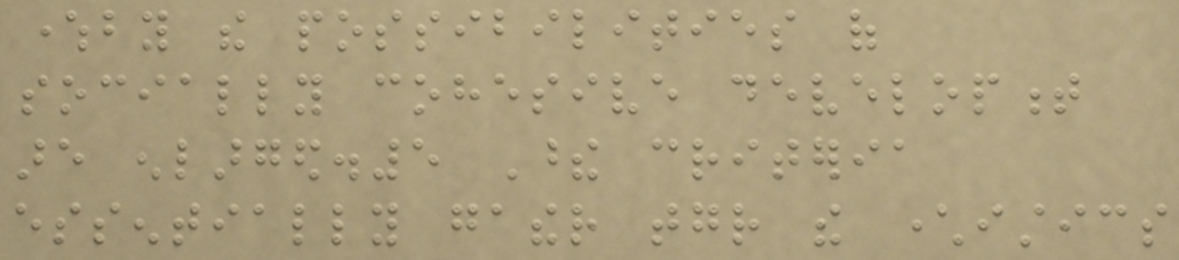whereby the possibilities of
socially cohesive development
are enlarged.5 These criteria
essentially gather together the characteristics
